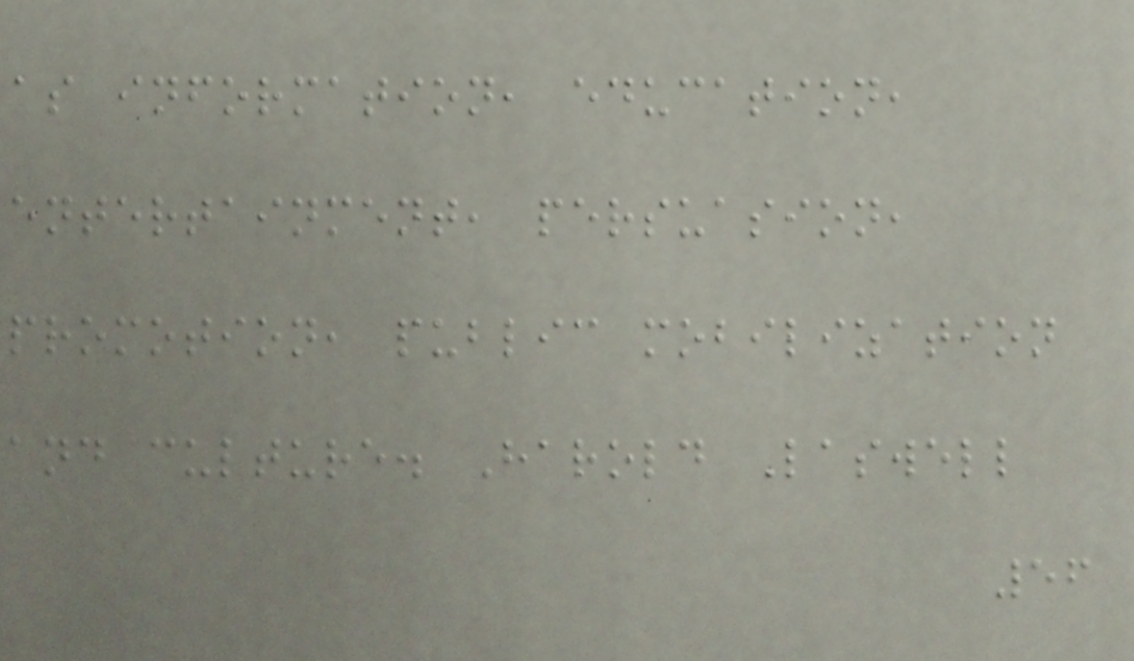as information, education,
entertainment, persuasion,
promotion, public mobilization
and culture. Harold Laswell
56
